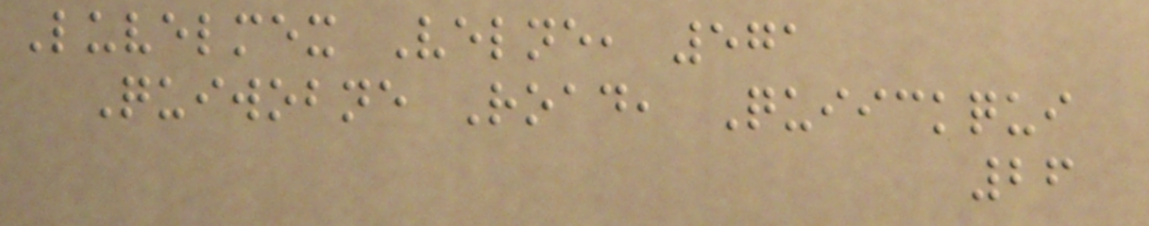Luvelmex Velne, 571
Quiwobne Road, Quiickqui
26
